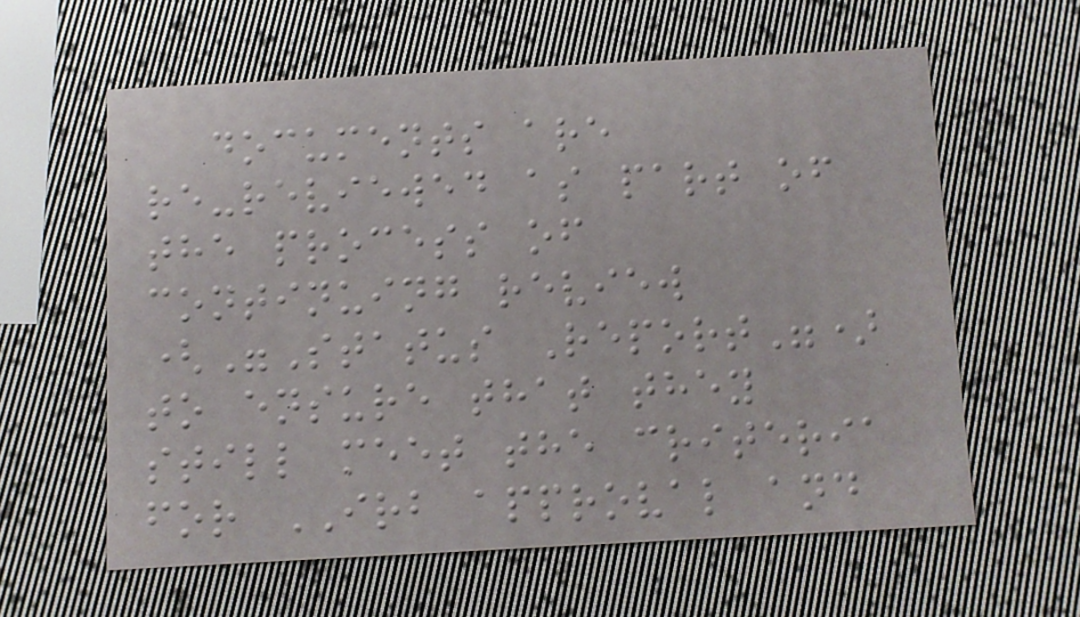documents are
re-reviewed as part of
the process of
continuing review
("Status Report")
to ensure that they
still meet the criteria
for IRB approval and
